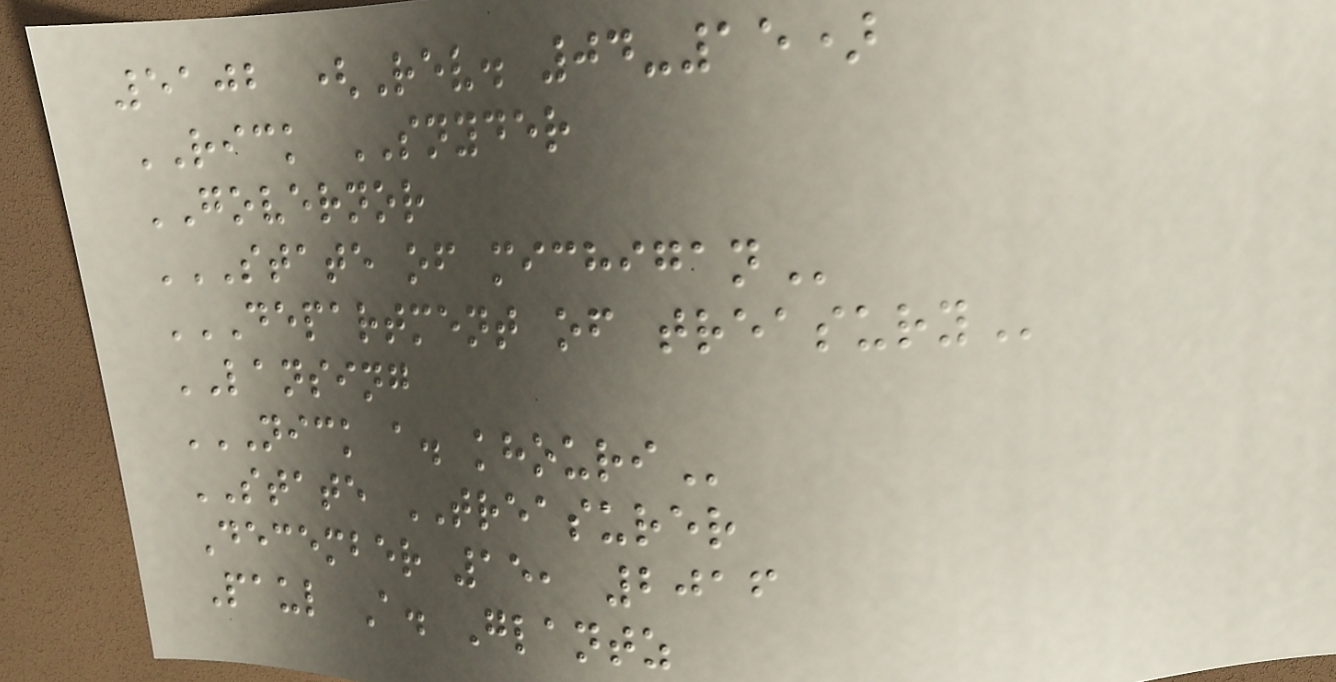5102 (Rev. 04-15)
RICK SNYDER
GOVERNOR
STATE OF MICHIGAN
DEPARTMENT OF TREASURY
LANSING
NICK A. KHOURI
STATE TREASURER
December 15, 2016
Paul A. Glantz
